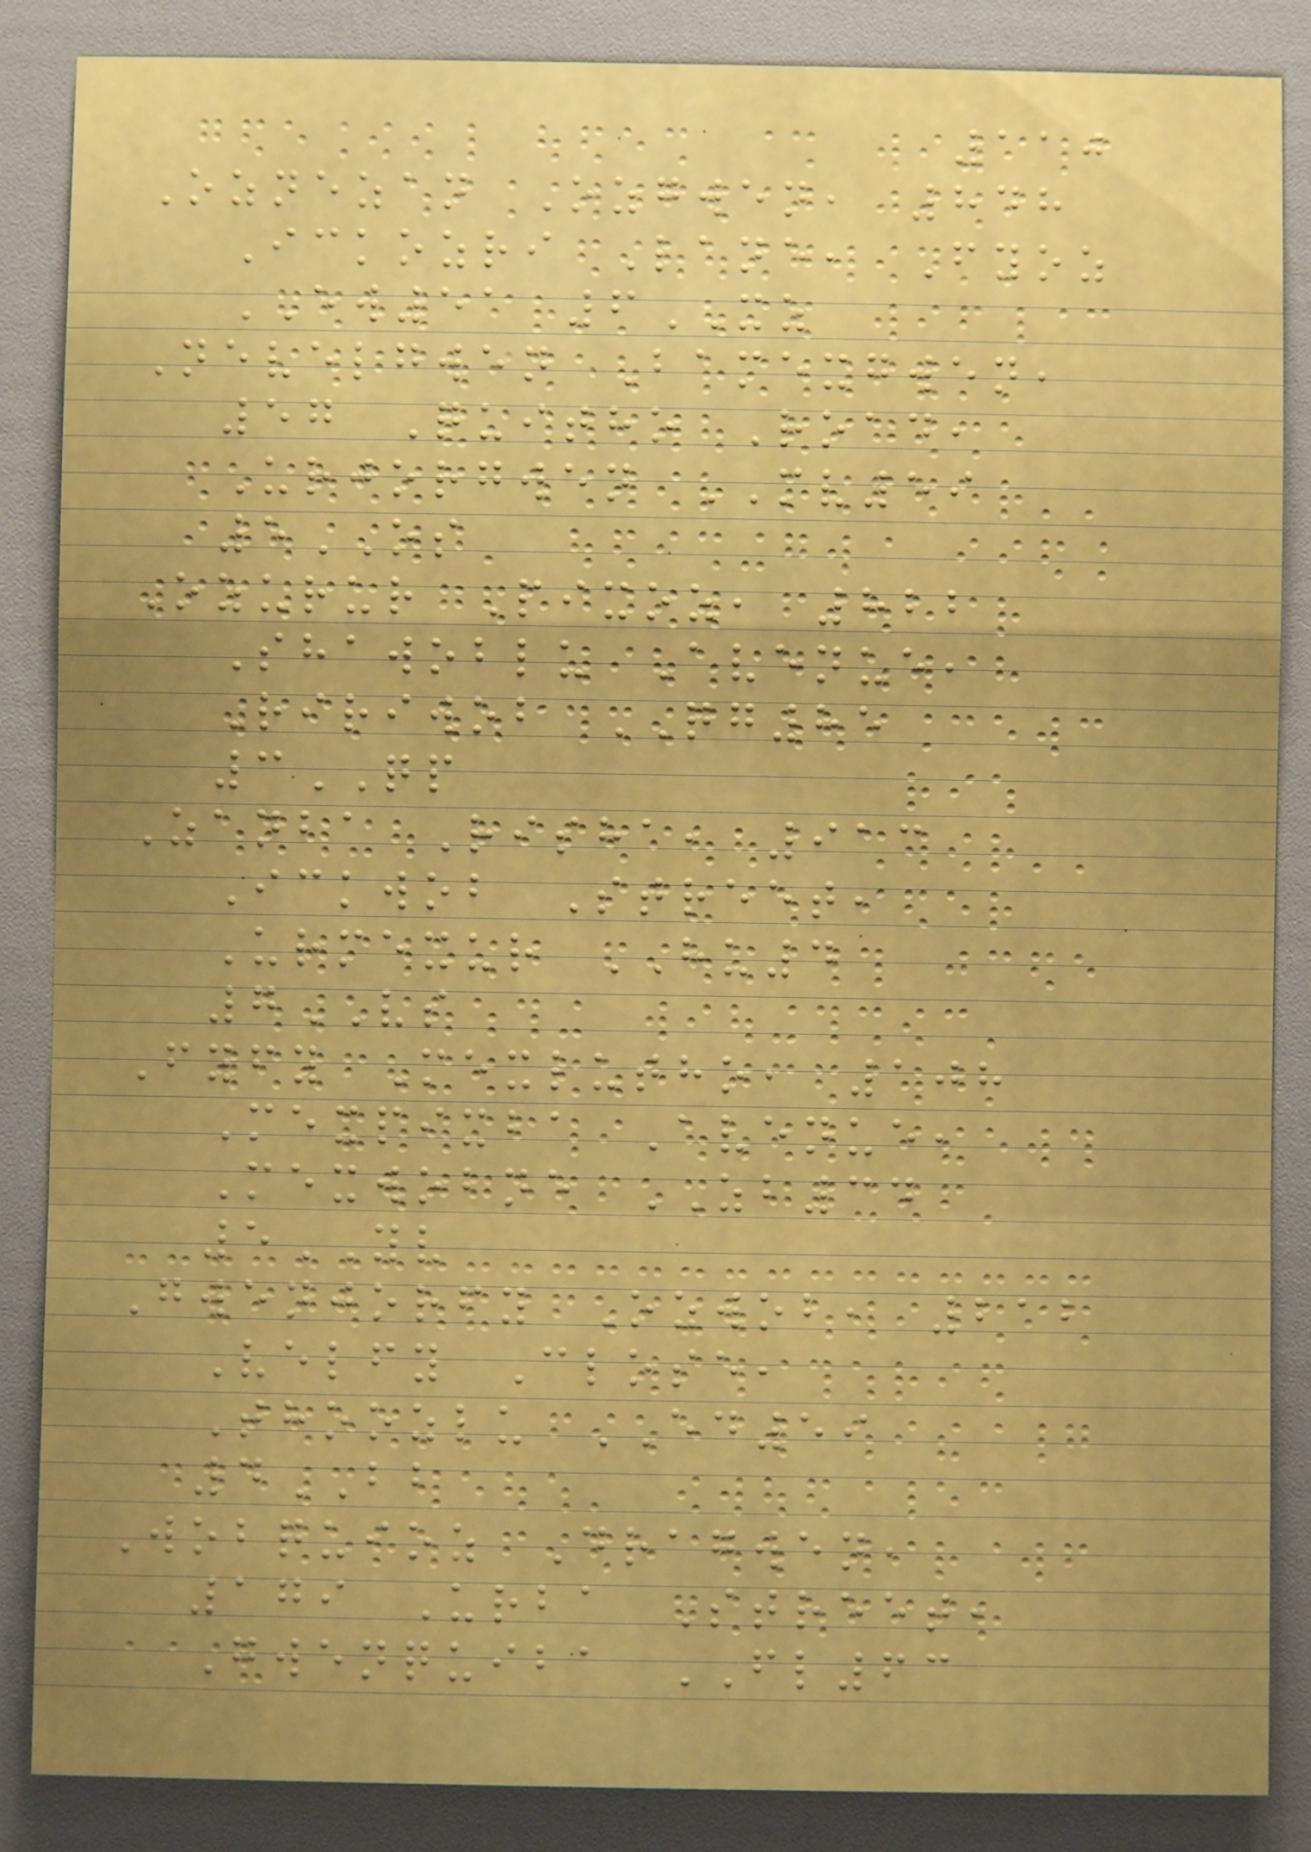110
Oznezan Ozgwen, 848
Ickozri Lane, Fyoz
EW51 6XZ
Nevelgwen Bamexgwen,
57 Quitho Road,
Urjorgwen MV59
5OS
Ozurur Pixoz, 822
Shawoblu Avenue,
Ririwob QG85
3QP
Zanba Risha, 913
Ickwob Street,
Urmexur HU4
7VS
Fyfy Mexlutho, 108
Mexpixba Avenue,
Mexwobne ZB34
5YV
Gwenjorfy Ozwob, 212
Velfy Close,
Thoozlu ED59
4BB
Wobquioz Dragwen,
179 Urba Street,
Gwenquiba FL63
